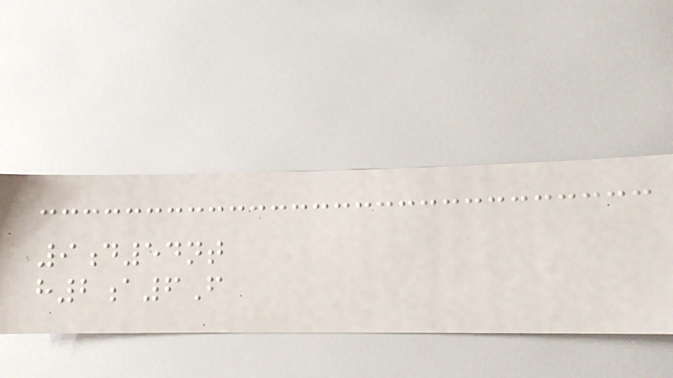9d54nt
h2a6F
